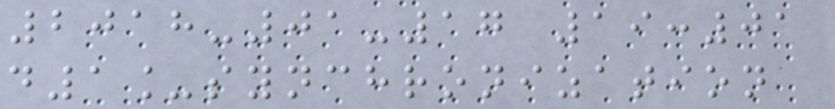2018-01-17 19:01
d1_synchronization
